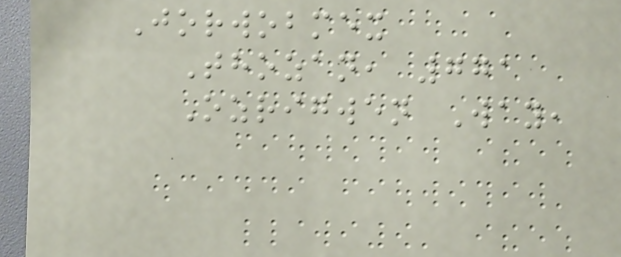Jorwobmex
Thozan, 771
Ozrigwen Way,
